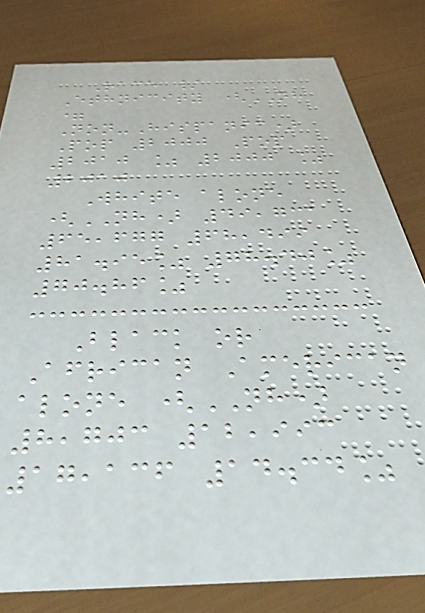Race /
Ethnicity (NH
=
Non-Hispanic)
Pop 2000 Pop
2010 % 2000 %
2010
White alone
(NH) 49,731
65,677 68,499
81.95% 78.40%
70.86%
Black or
African American
alone (NH)
8,703 12,993
17,136 14.34%
